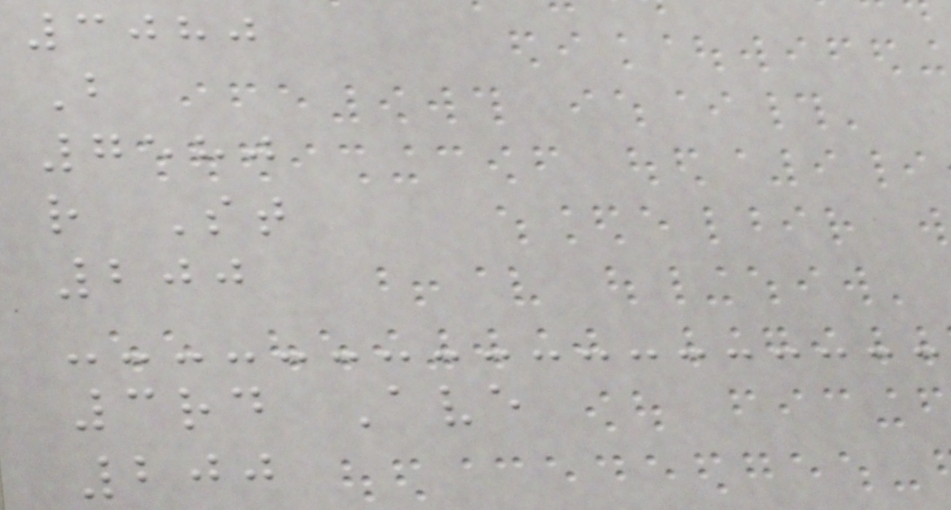3080
B
7580
r St
200
3rd Ave
200
